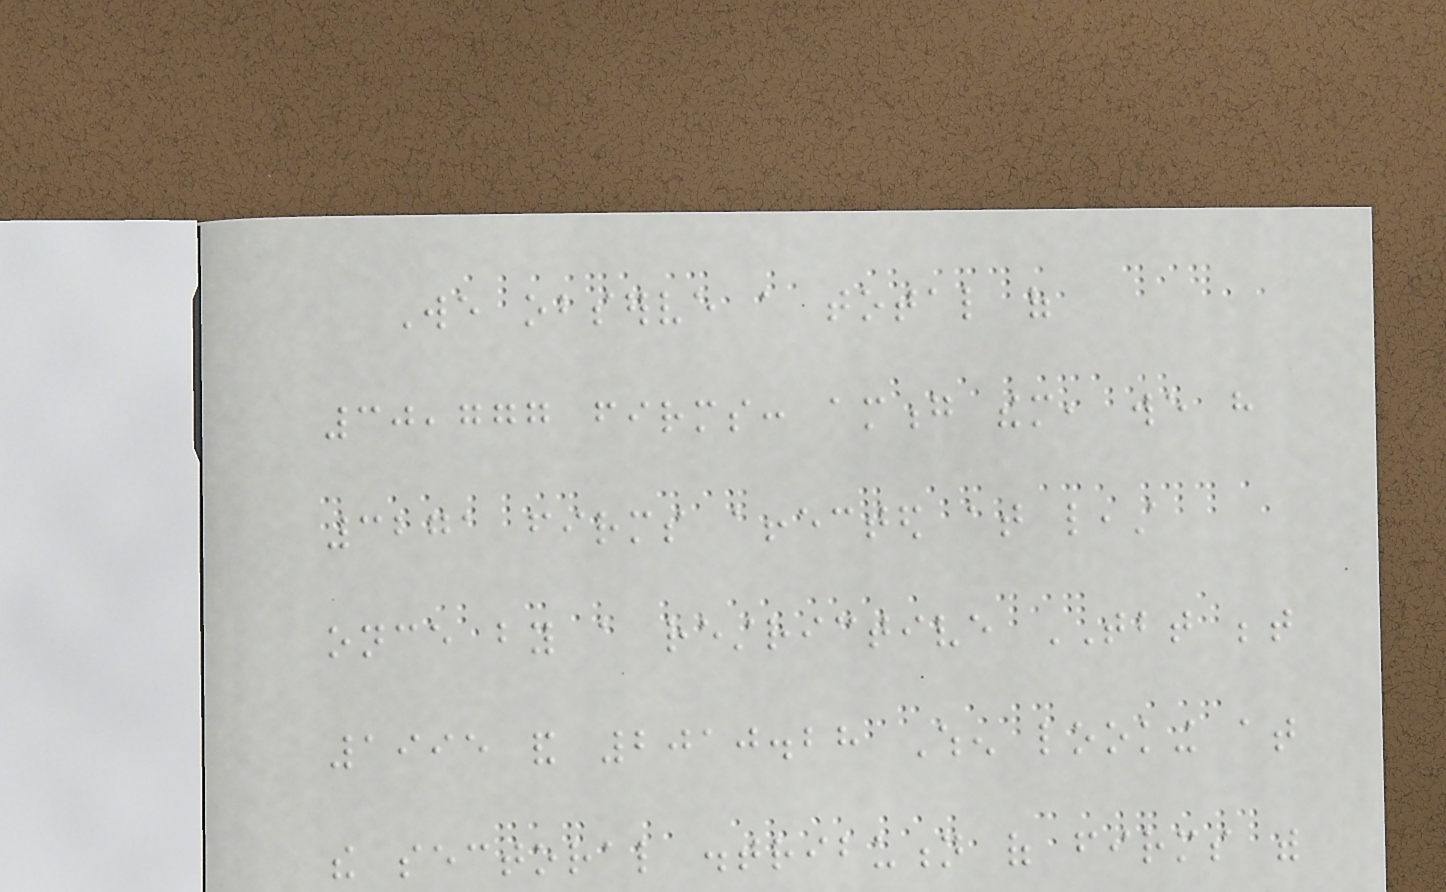We observe a total of
30,777 firms: among them, we have
3271 firms affected at least
once by a restrictive TBT between
1995 and 2010.28 When looking at
the sectoral distribution of firms with
